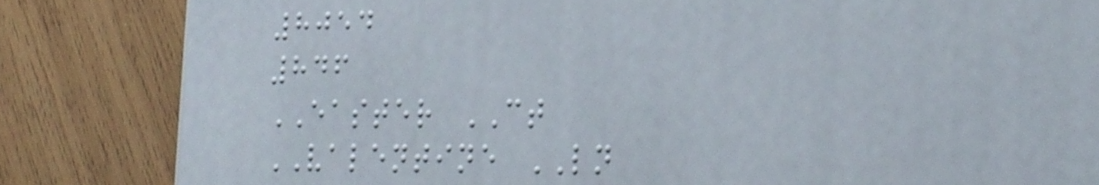8054
846
EASTER CT
VALENTINE LN
